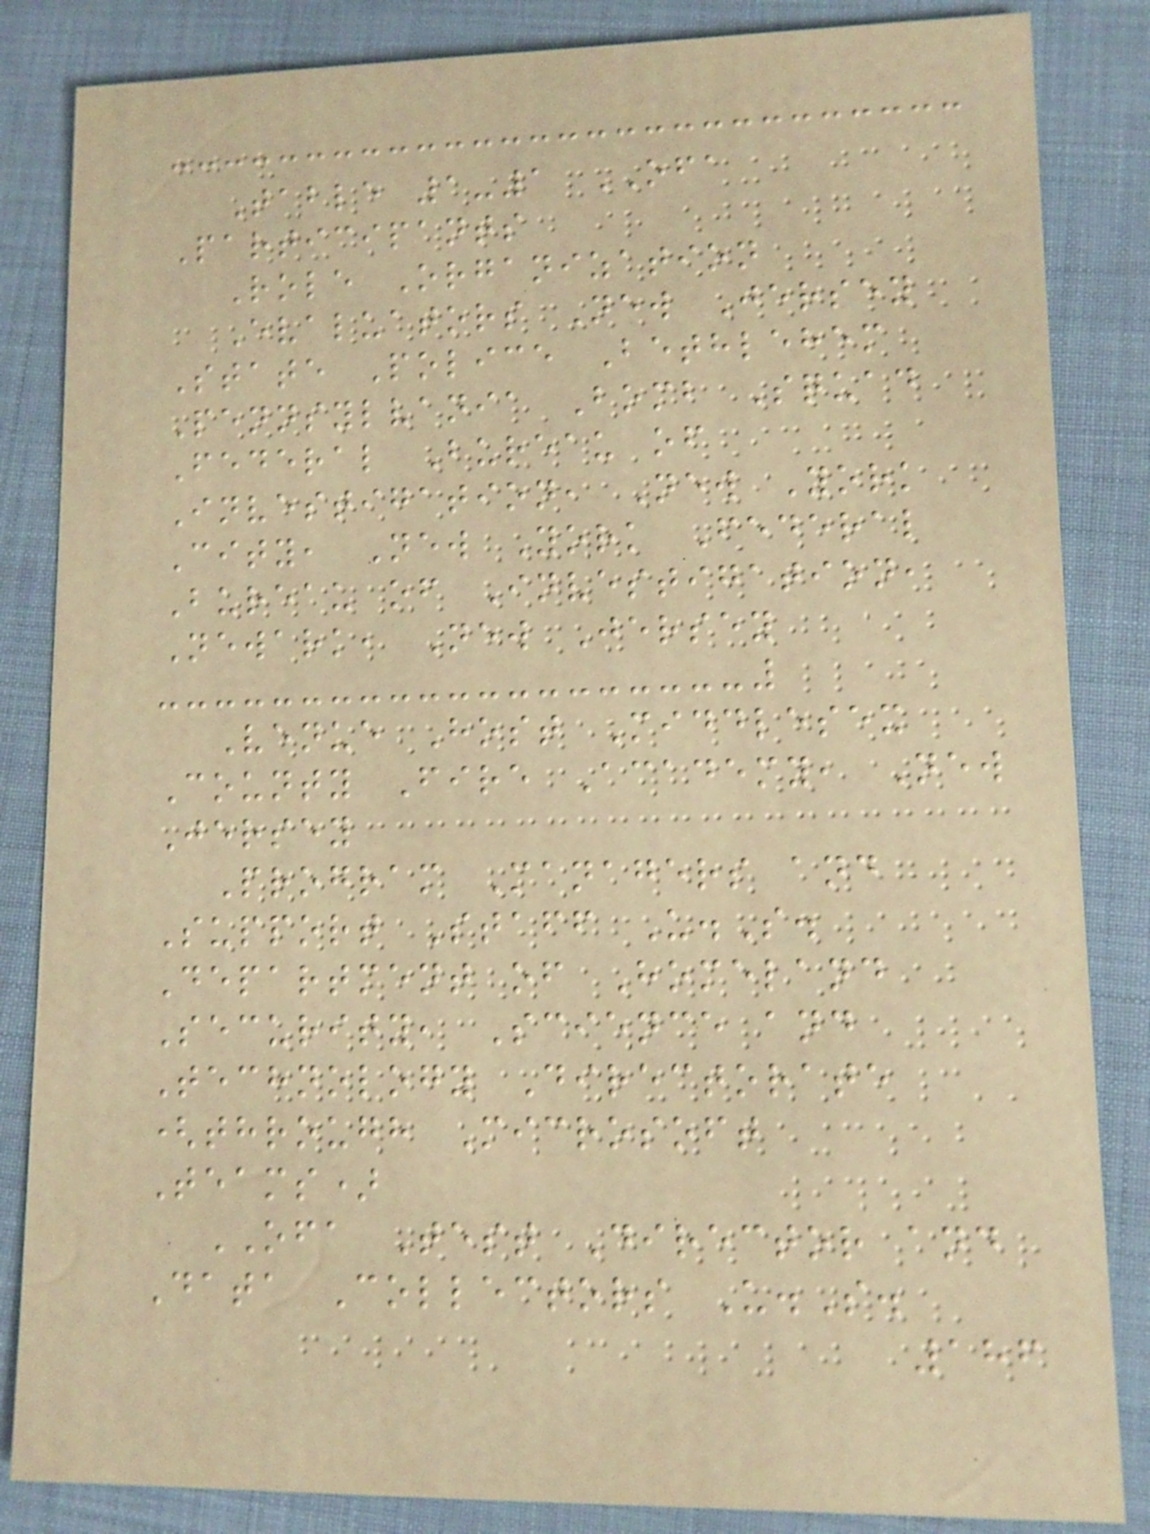Table 1-1 OFA
Participants
Role Organization
Evaluators New Jersey
State Police Bethlehem
Pennsylvania Bomb Squad
Federal Bureau of
Investigation, New York
City, New York Federal
Bureau of Investigation,
Newark, New Jersey
Venue Host Middlesex
County Fire Academy, New
Jersey
Program Managers and
Support Staff U.S.
Department of Homeland
Security, Science and
Technology Directorate
(through Microsoft
Teams)
OFA Test Director and
Data Collectors U.S.
186
